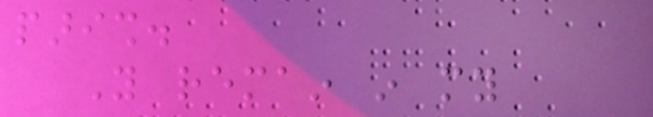parish.
You remain in my
